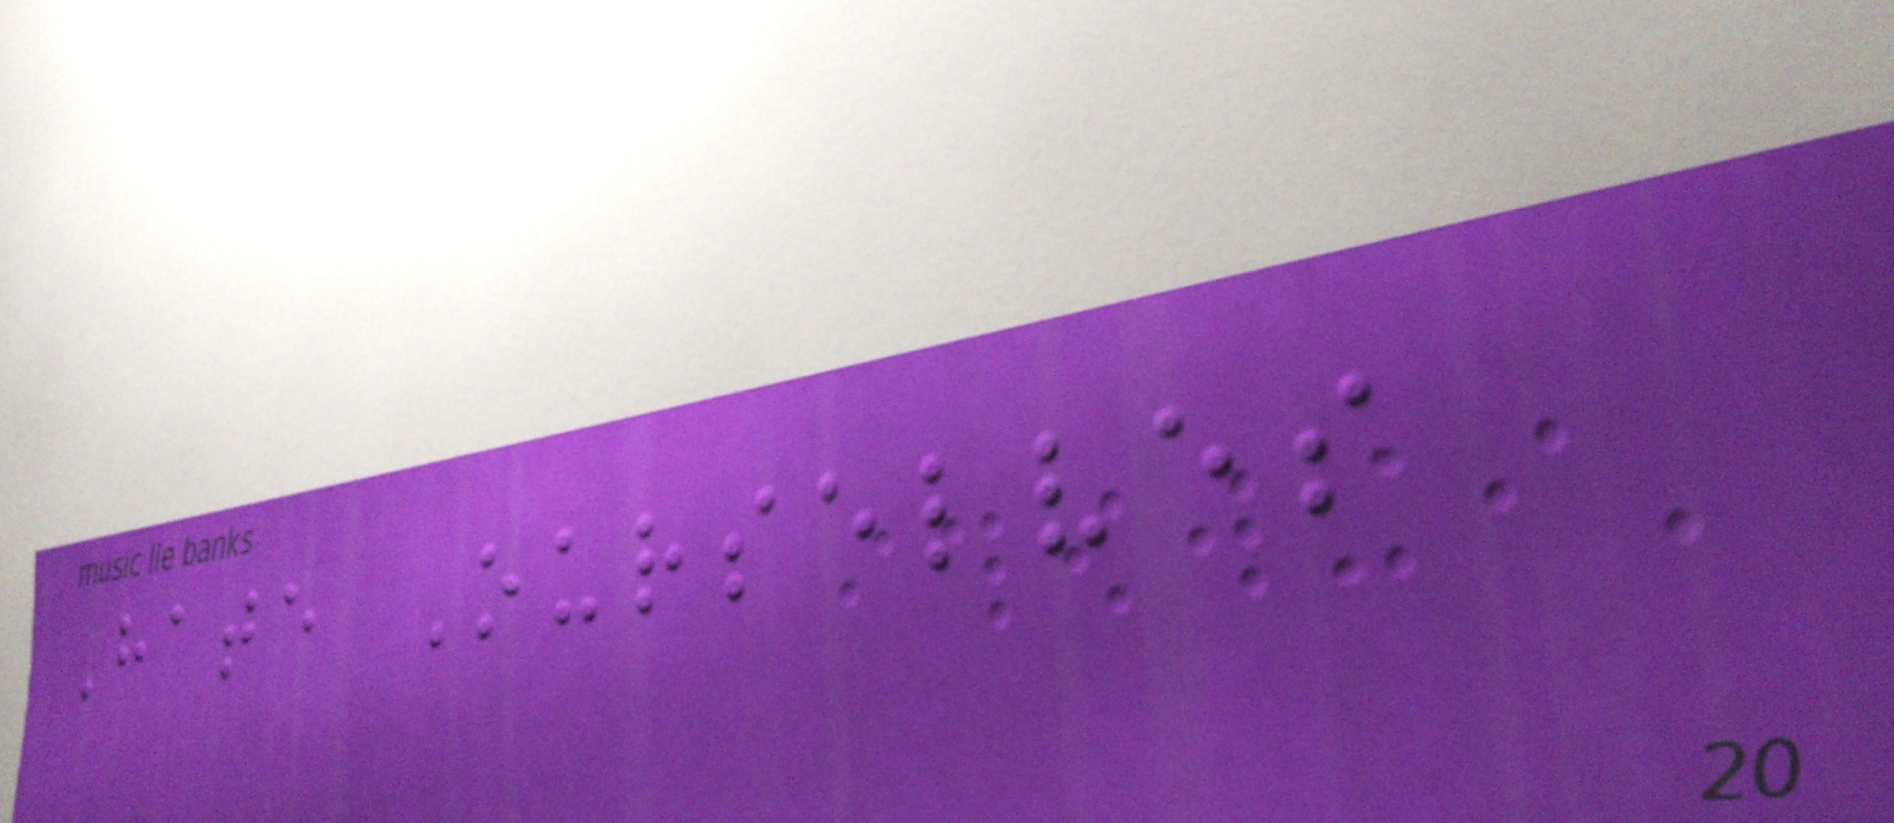Hate Ourselves
